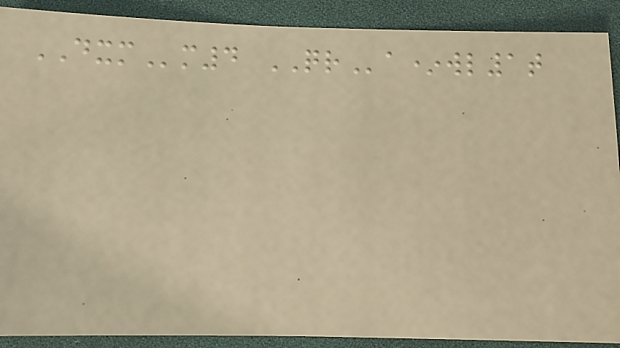DXMm4 QRa*wl1t
